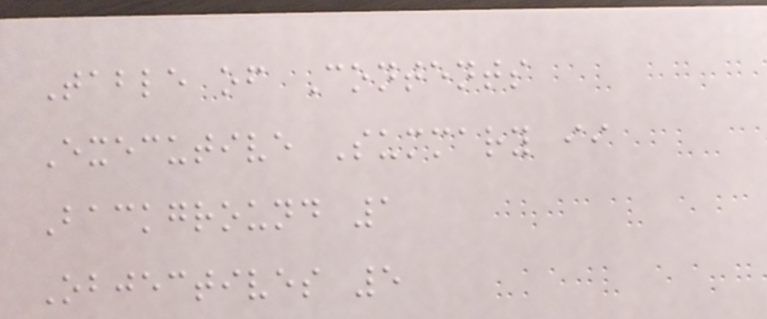Table of Contents
Executive Summary ii
Background 1
Objectives 5
